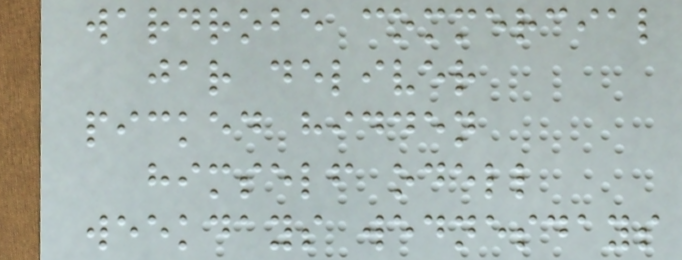wardrobe commercial
jar deliver
picked hidden
himself odell
weekdays wednesdays
